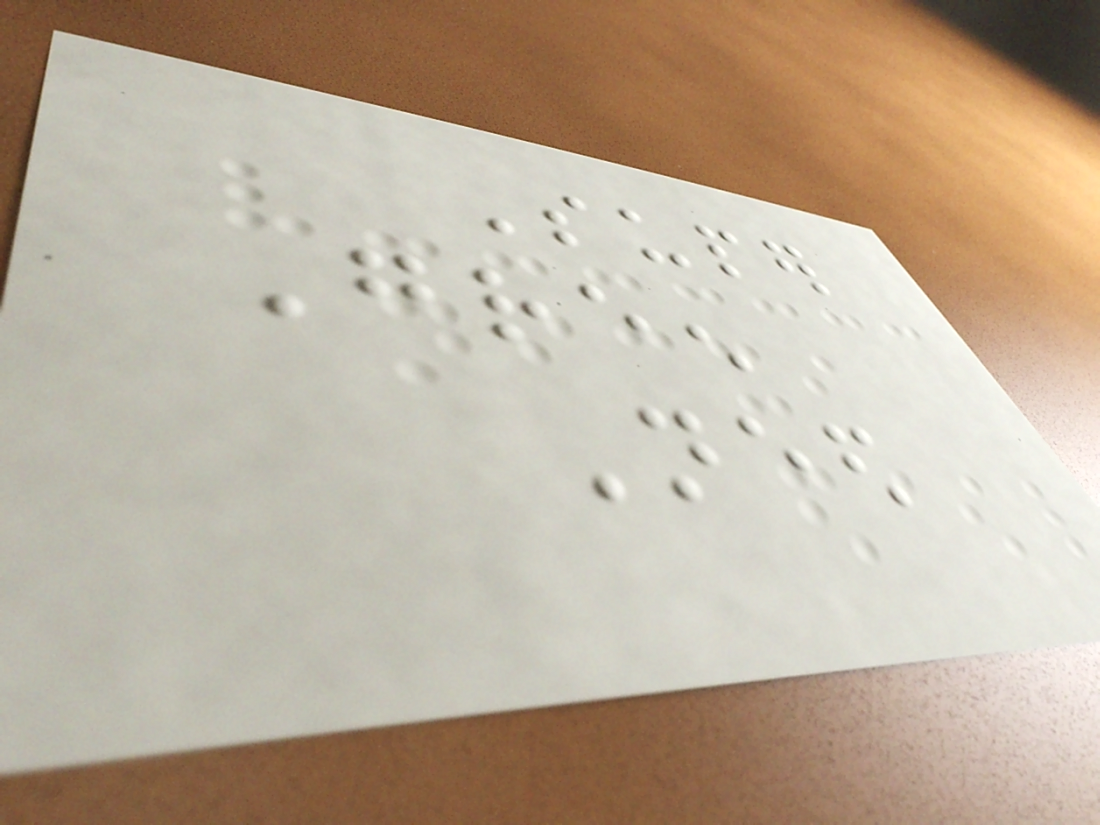Super
Green
Need
